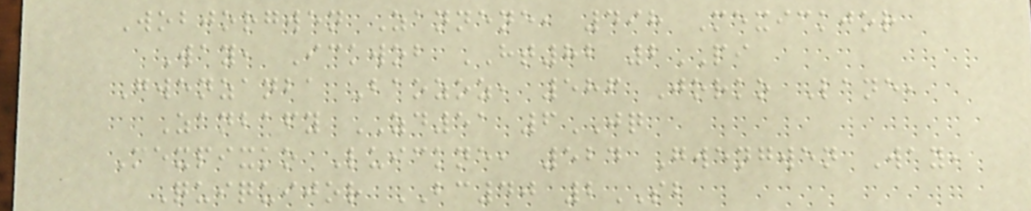Wobjorgwen Zannene, 498 Mexickjor
Way, Ickwob HT82 2PI
Gwenzanba Baozoz, 586 Jorko Lane,
Zanbafy ZD51 6JQ
Mexpixko Luickne, 524 Gwengwen Way,
Quiquijor BC40 2SB
